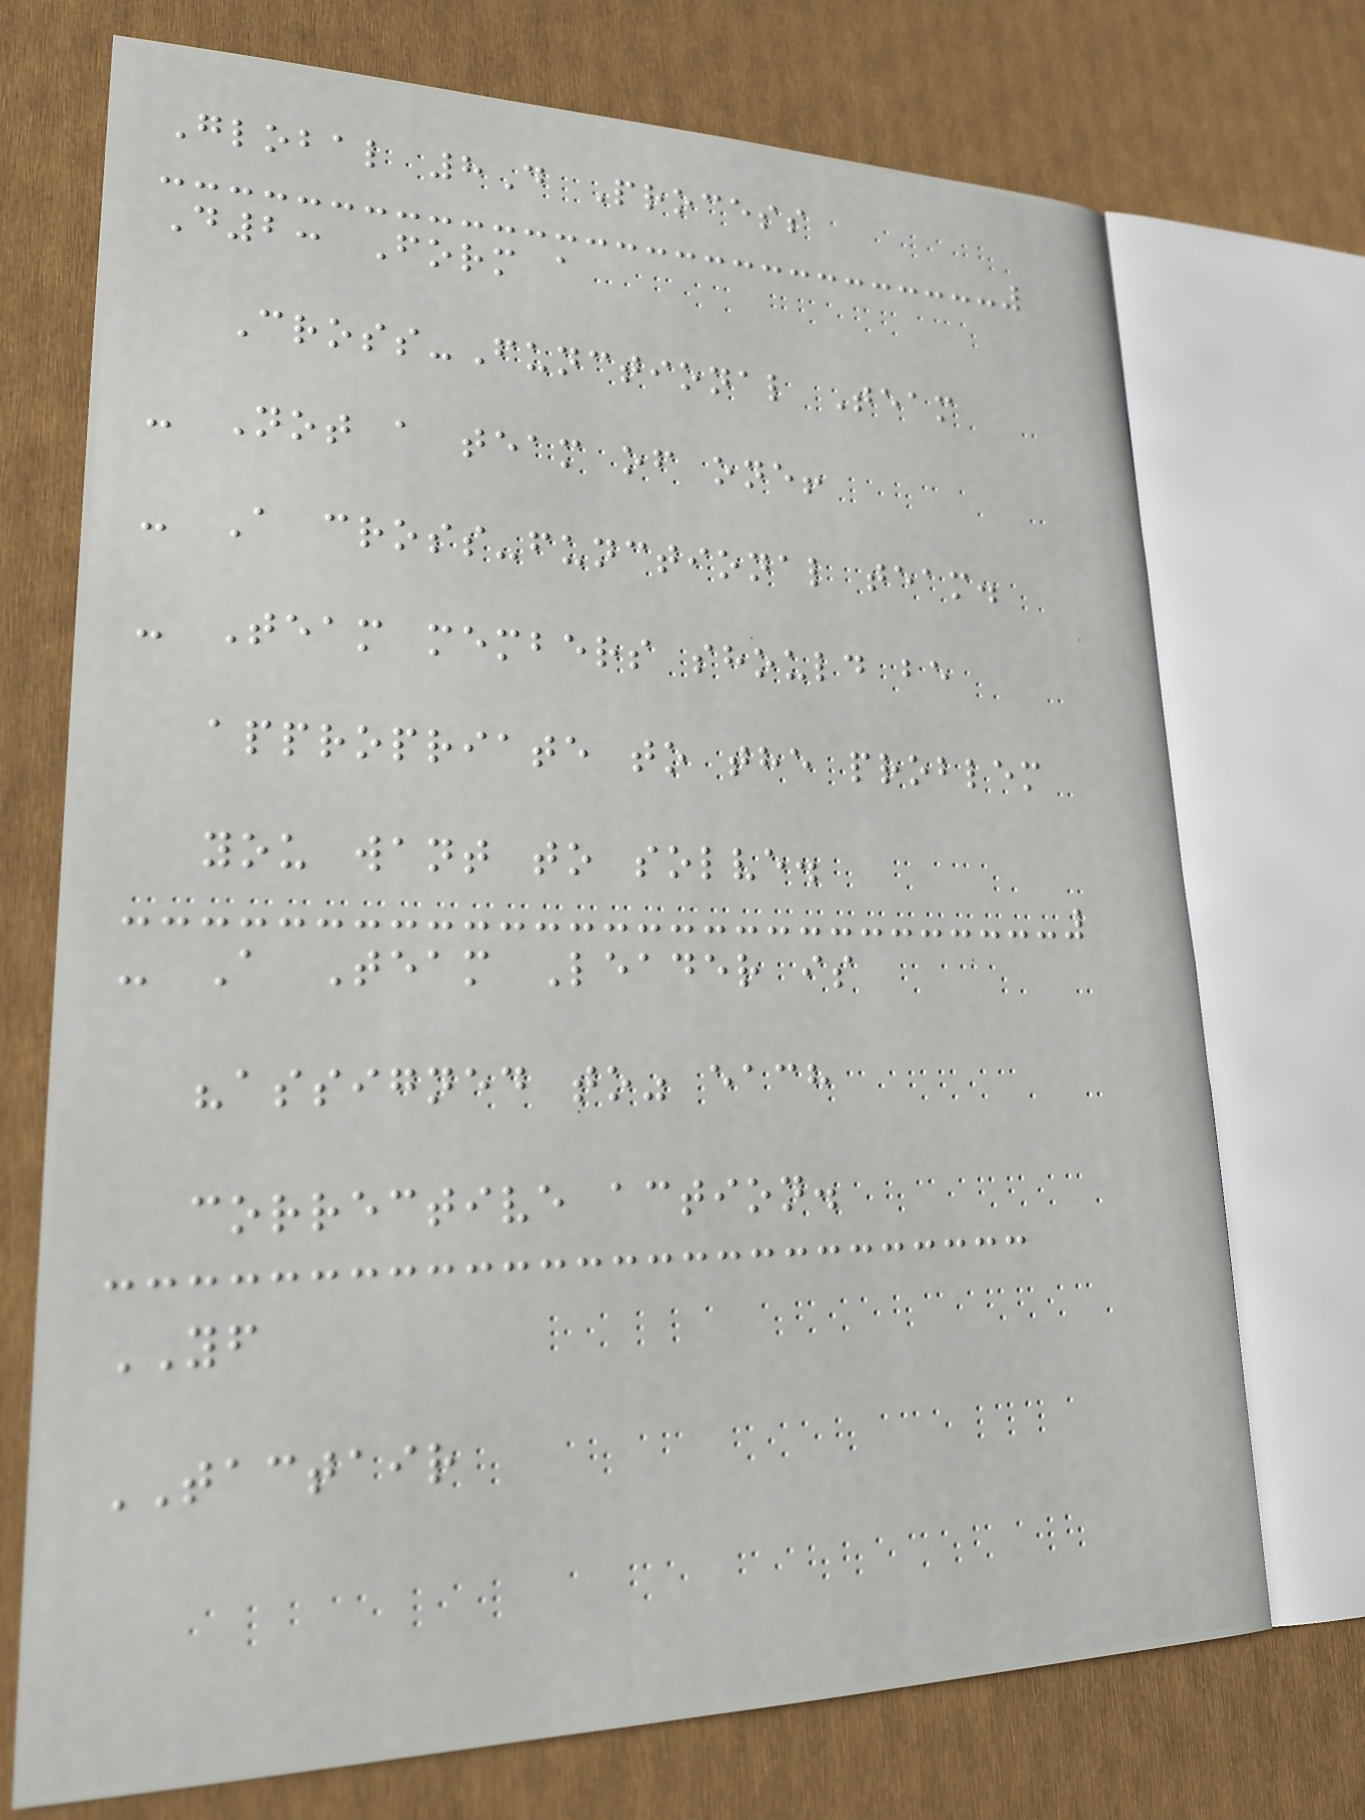Global 8D Process
D2: Form a
Cross-Functional Team
- Not a team of one!
- A cross-functional team.
- Team members should be
appropriate to the problem
you want to solve.
- A Team Leader is
"assigned to" each
corrective action.
YF
TACTAIR
